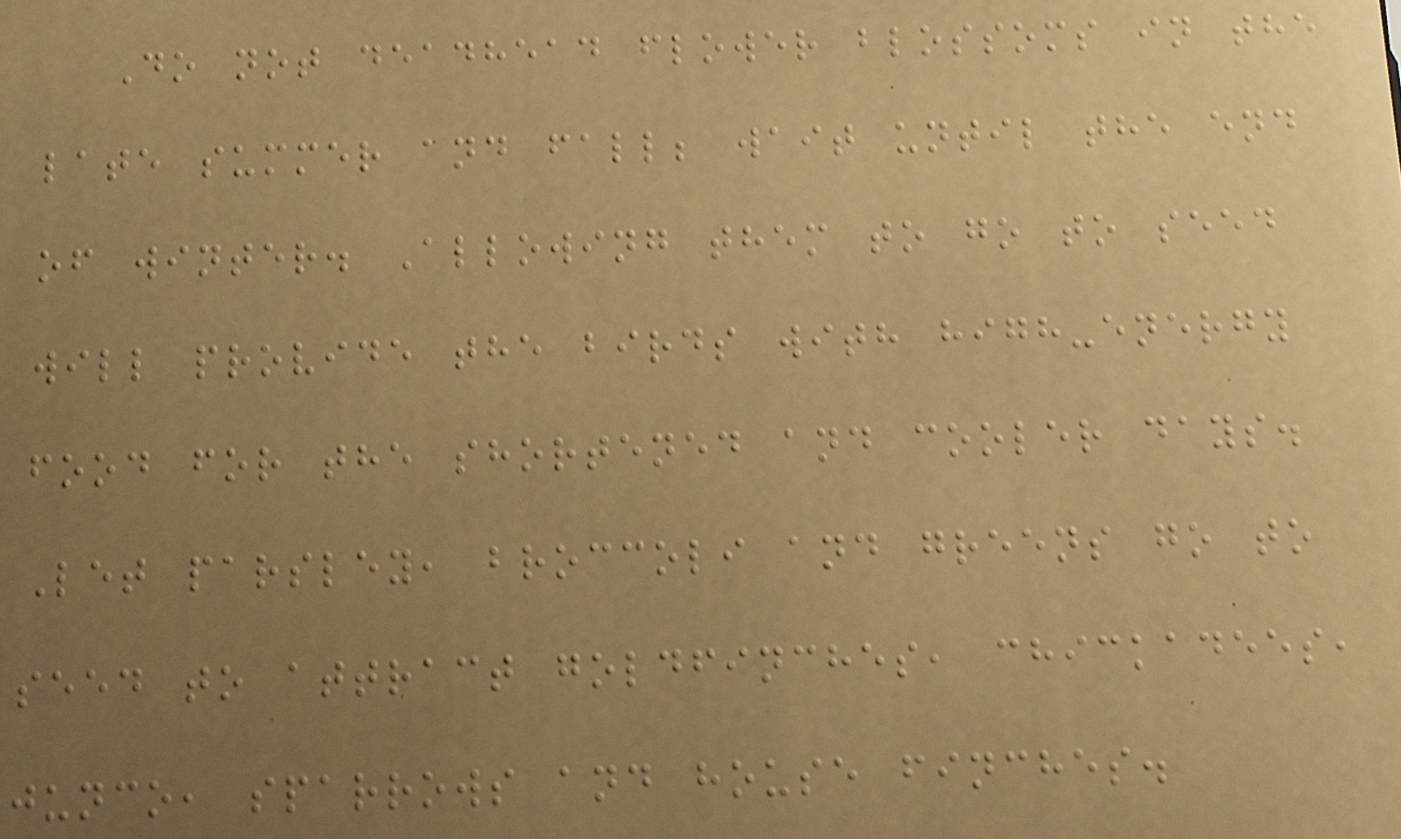Do not deadhead flower blossoms in the
late summer and fall; wait until the end
of winter. Allowing them to go to seed
will provide the birds with high-energy
food for the shortened and cooler days.
Let parsley, broccoli and greens go to
seed to attract goldfinches, chickadees,
junco, sparrows and house finches.
